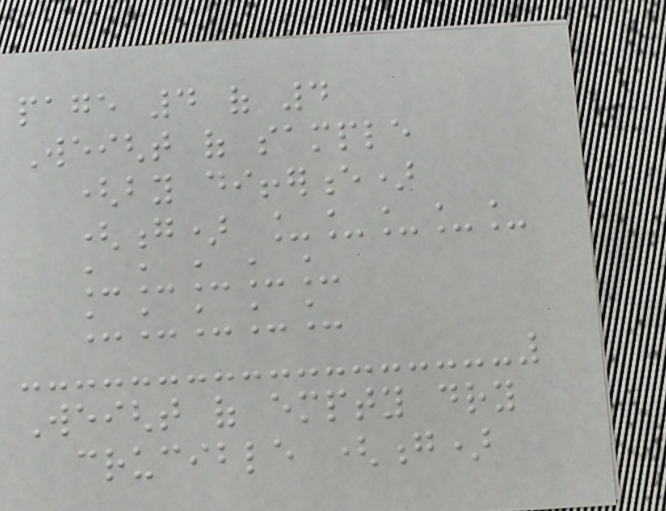page 4 of 4
Weight of sample
(by difference)
(g) _____
_____
_____
Weight of empty dry
crucible (g)
